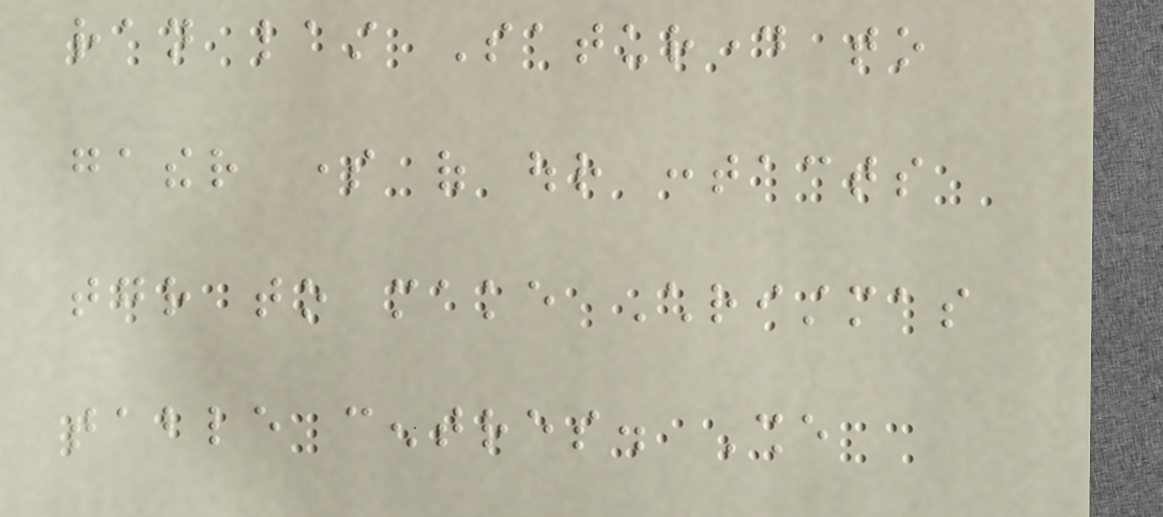ran last Saturday to
gather some of our contacts
together to make Christmas
table centres. She
